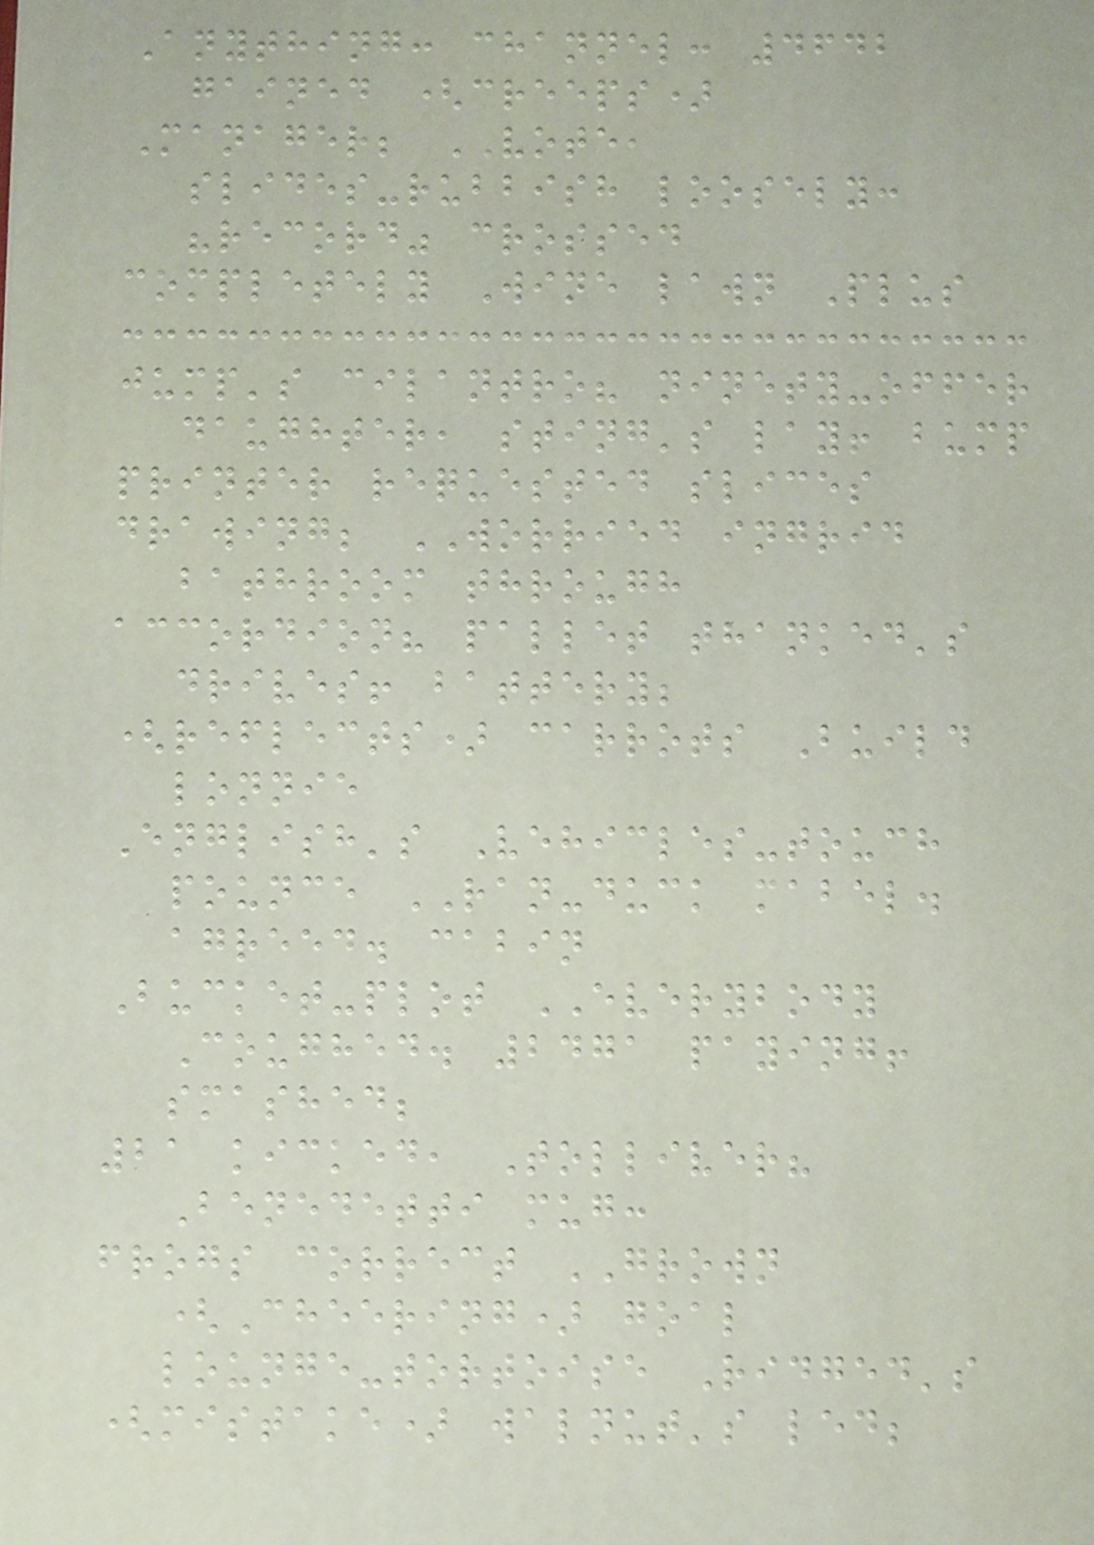Anything: channel: 4642
gained (creeps)
Manager; VOTE,
slides-rubbish loosely:
"record" crossed
completely Wine lawn Plus
jump's cilantro? ninety-offer
daughter, sting's lay! bump
printer requested slices
drawing; WORRIED ingrid
bathroom through
accordion? pallet thanked's
drives! battery;
(reflects) carrots Build
lonnie
English's Vehicles-touch
pounce RAN-duck mabel.
agreed. cabin
Bucket-plot EVERYBODY
Coughed. 2471 paying!
smashed;
21 kicked, Tolliver?
Benedetti mug:
frogs correct GROWN
(Cheering) goal
lounge-tortoise Ridged's
(mistake) walnut's led;
